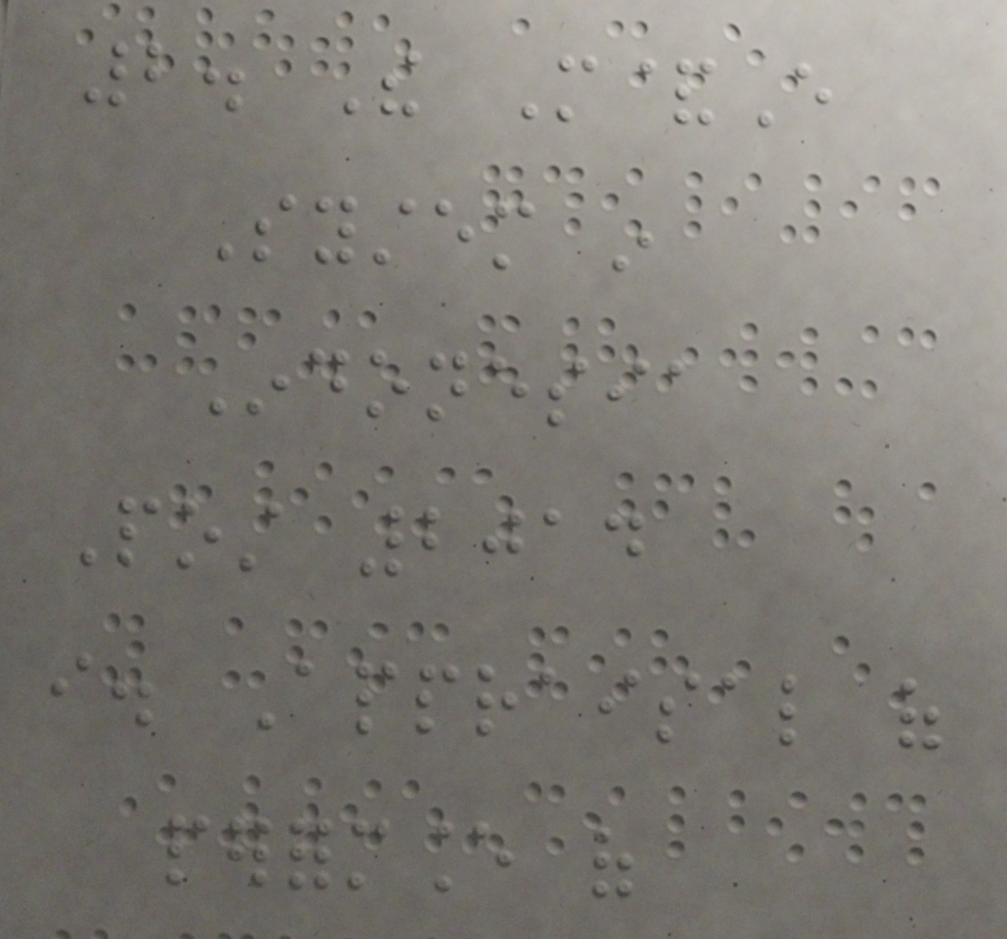2. The M&E
System in
Indonesia
Post 2014
i. Appraisal of
performance of
